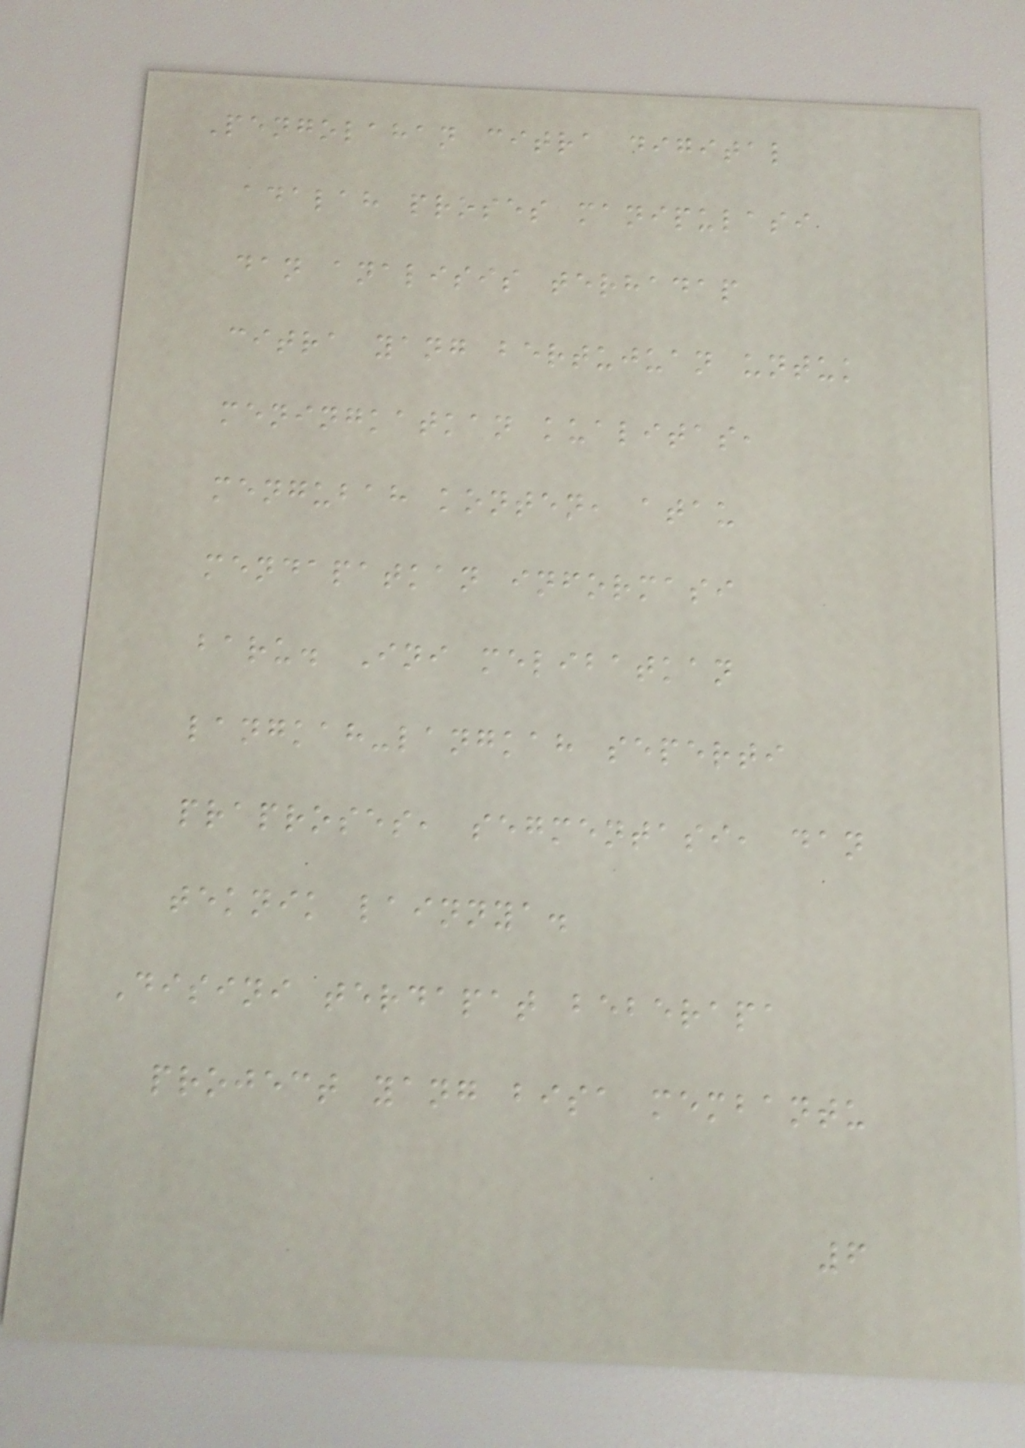Pengolahan citra digital
adalah proses manipulasi
dan analisis terhadap
citra yang bertujuan untuk
meningkatkan kualitas,
mengubah konten, atau
mendapatkan informasi
baru. Ini melibatkan
langkah-langkah seperti
praproses, segmentasi, dan
teknik lainnya.
Disini terdapat beberapa
project yang bisa membantu
6
